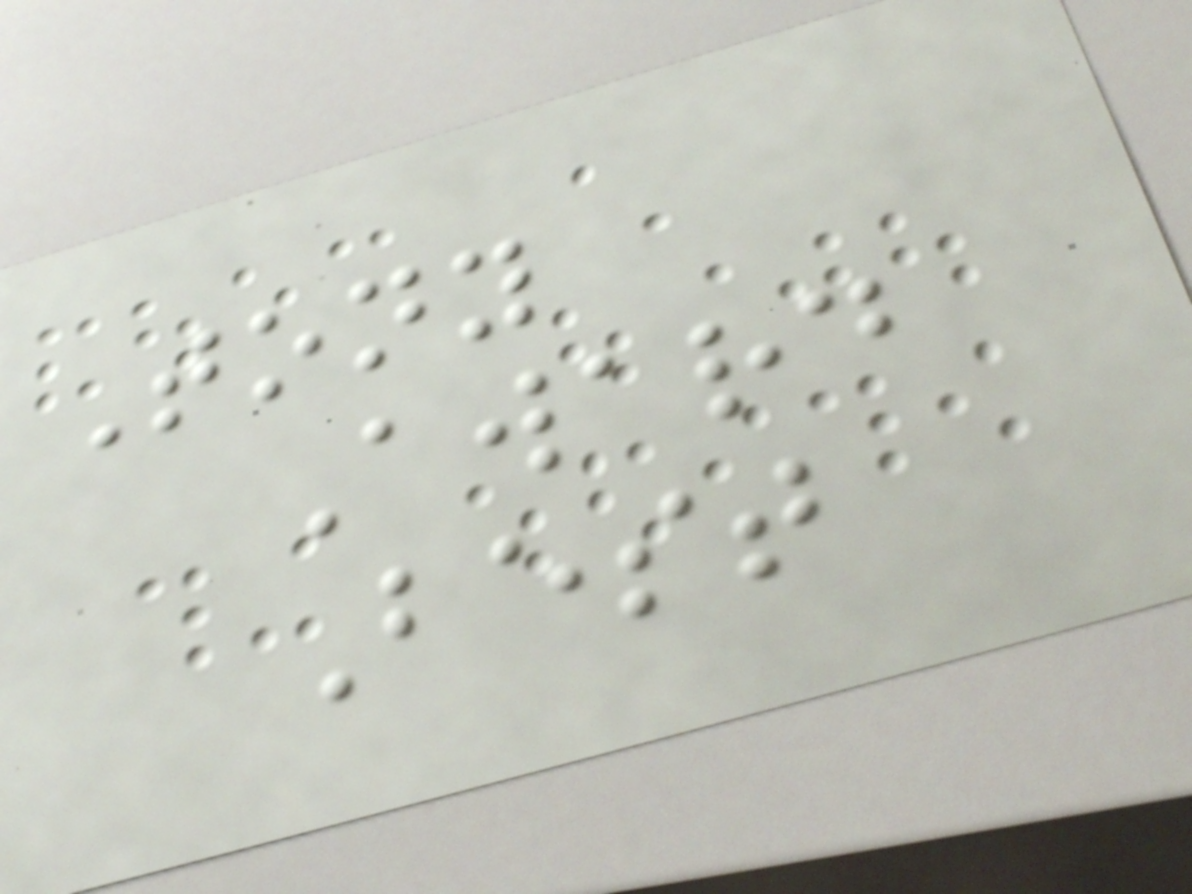Tony
Award
Best
